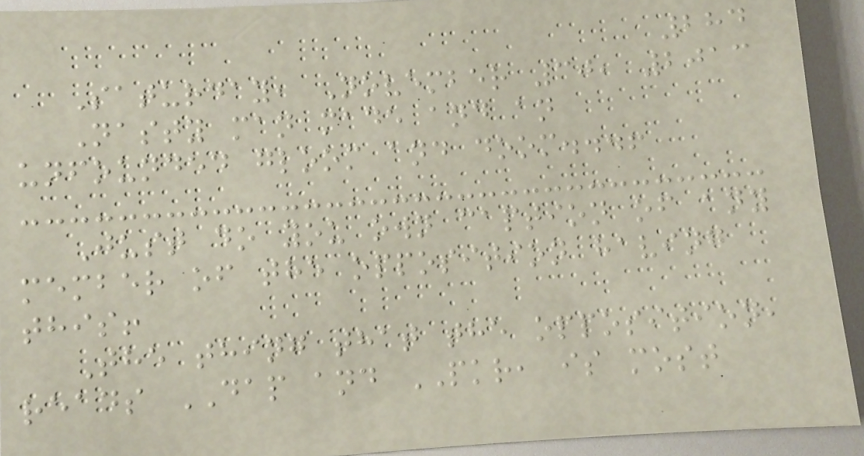284
Saturday, November 30, 2013
Nasty man made and an
unfounded gloom and doom...!
Just do you own caption of any
member of the opposition having
this!
The thing that the opposition,
reads DAP and PKR, is most
